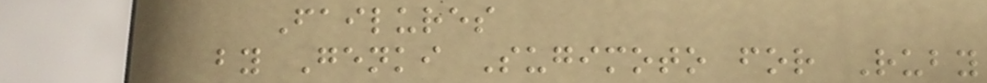Failures
by Genki Sugimoto for Ruby
